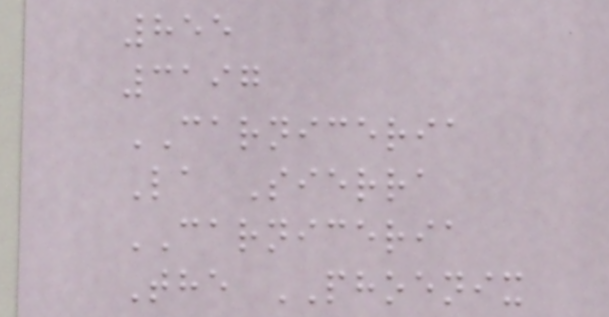855
3197
CARNICERIA
La Sierra
CARNICERIA
The PHOENIX
